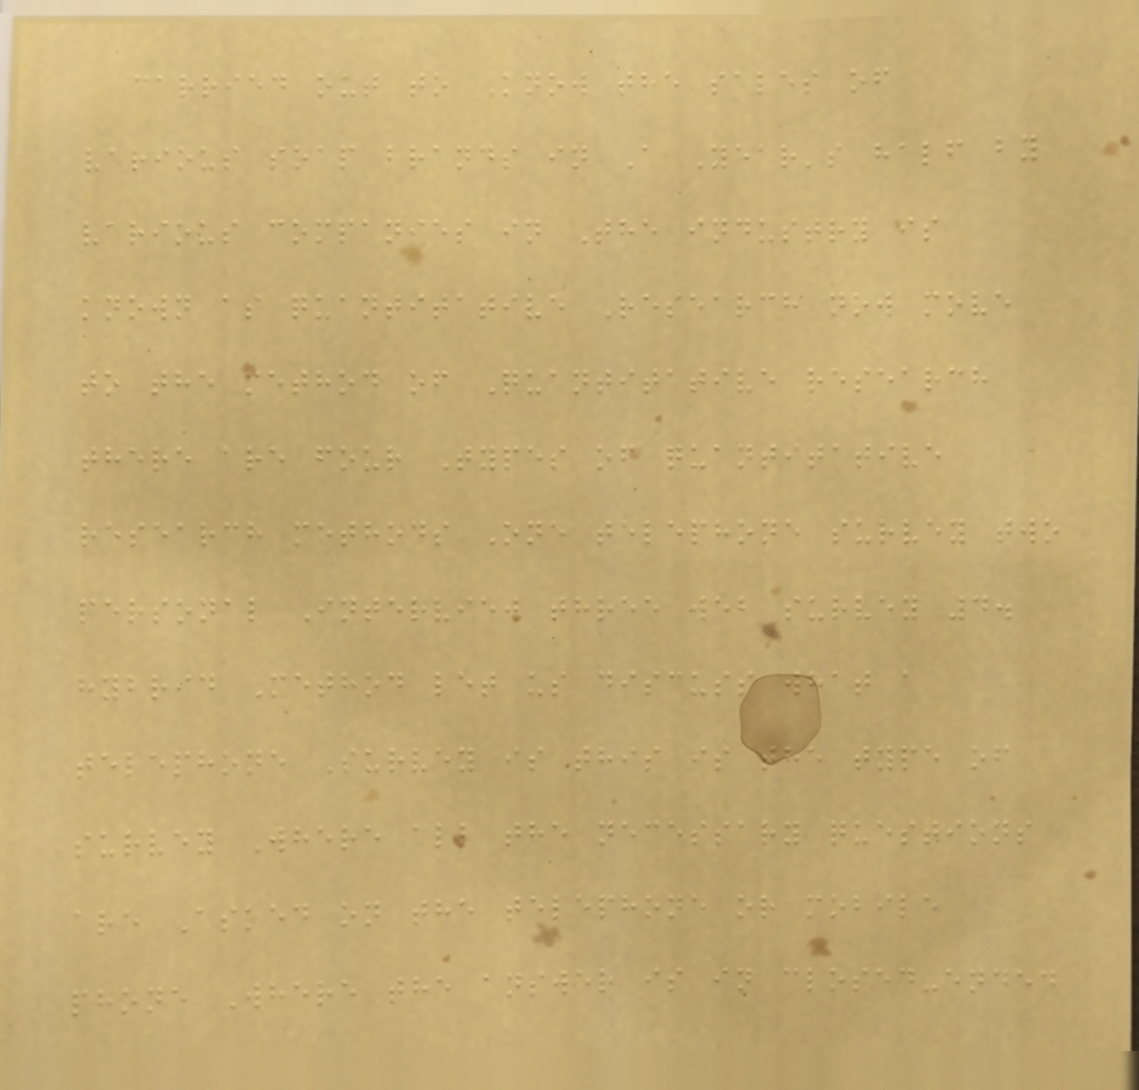carried out to Know the sales of
various soap brands in A Year's half by
various companies in The industry is
known as quantitative Research now move
to the method of Quantitative research
there are four Types of quantitative
research methods One telephone survey two
personal Interview three web survey 4.
hybrid Method let us discuss what a
telephone Survey is this is the type of
survey Where all the necessary questions
are Asked on the telephone or mobile
phone Where the answer is in closed-ended
